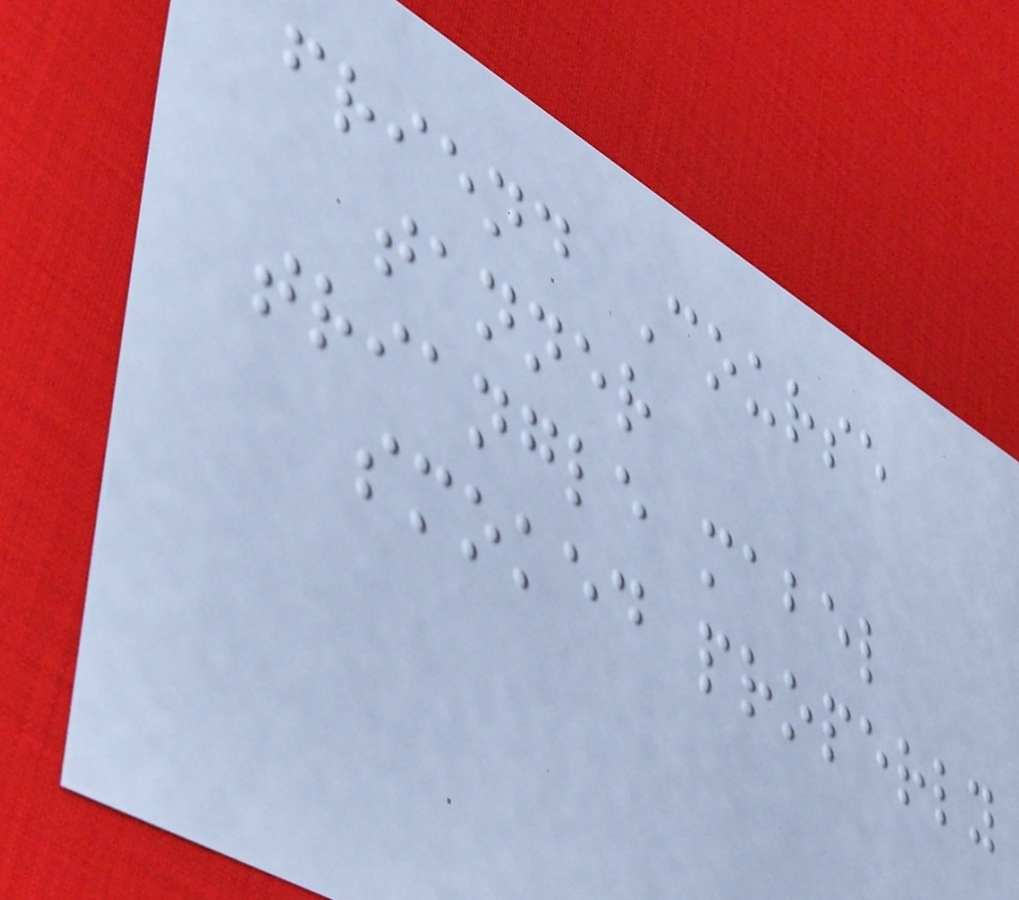friend Course
tanner
triangle mabel
smoked properly
